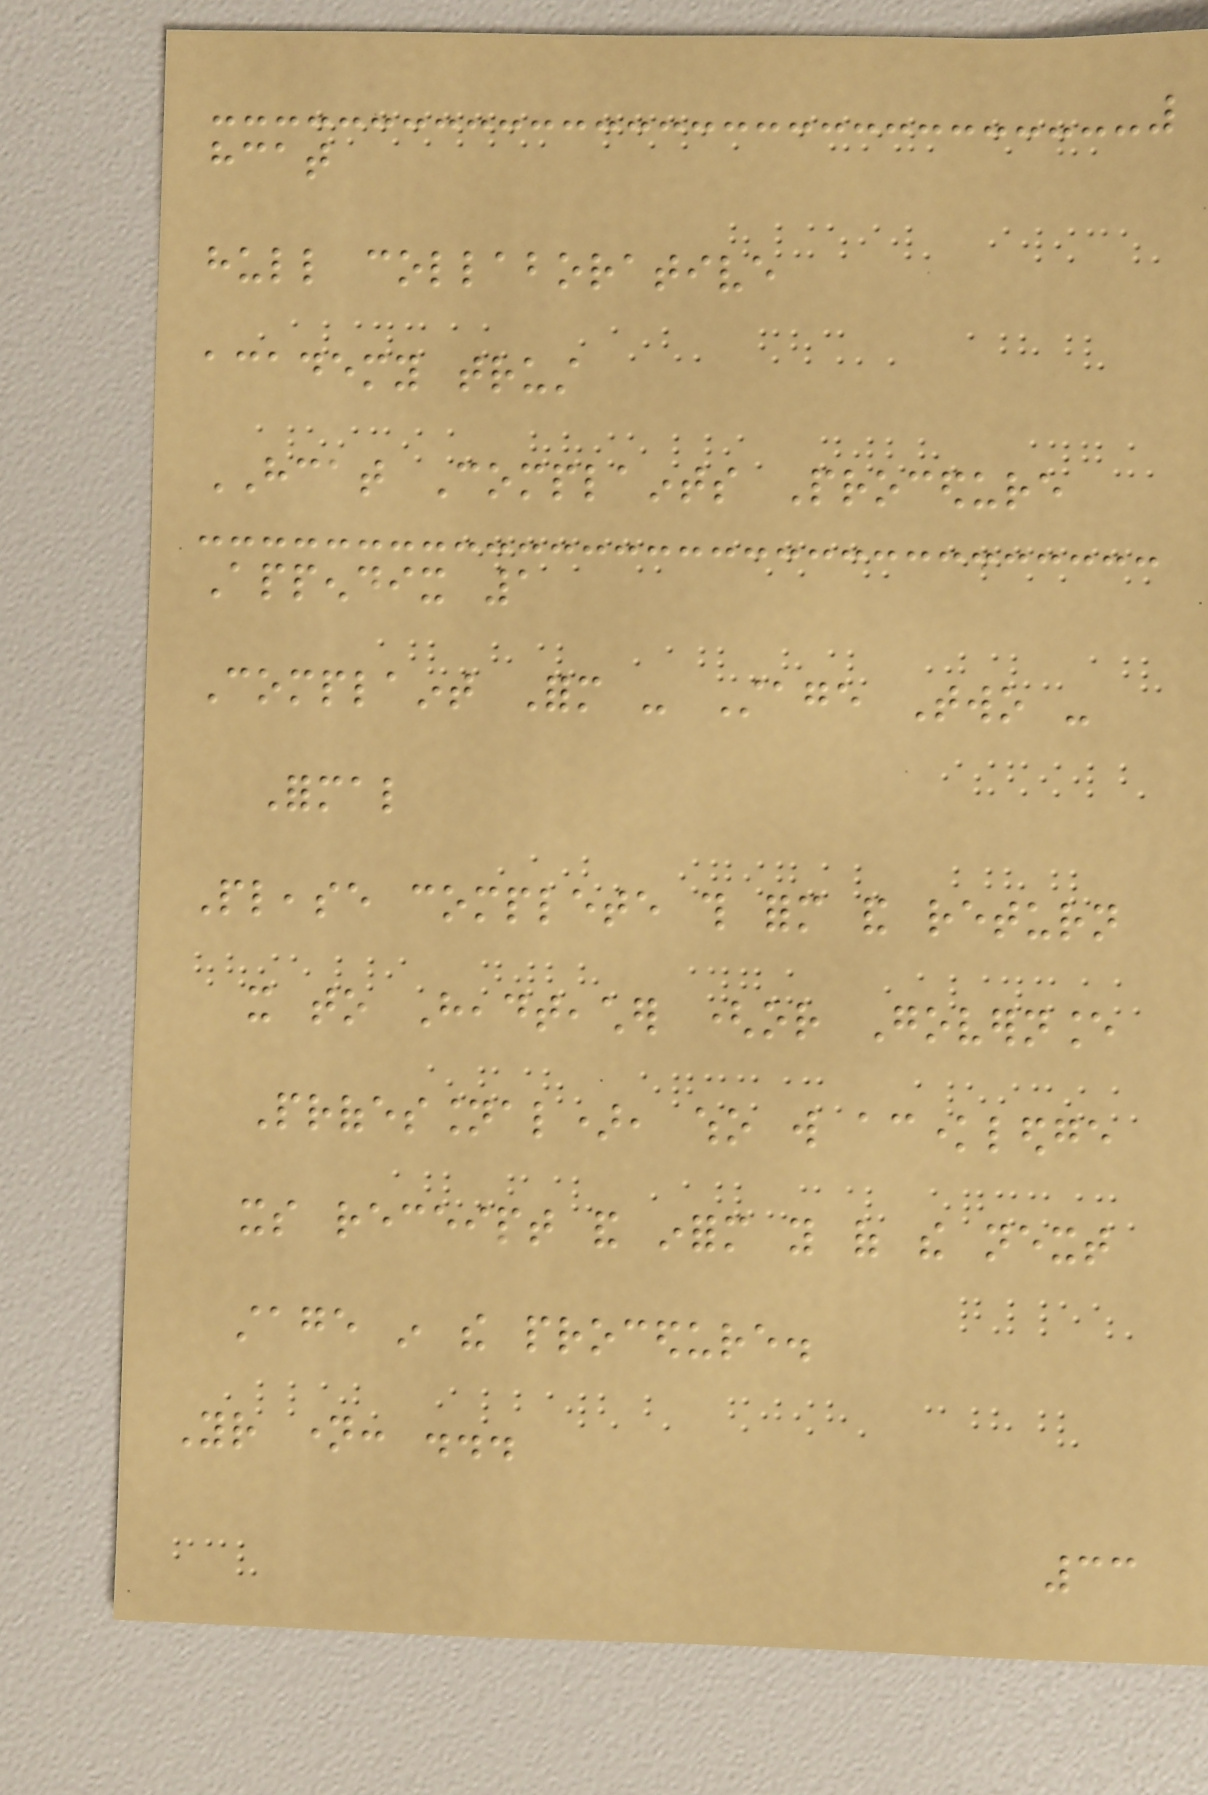hcat
hull collaborative
academy trust
HCAT Complaints Procedure
Appendix 1
Complaint Form - Stage Two -
Formal
Please complete this form and return
it to Headteacher (or Governance
Professional), who will acknowledge
its receipt and inform you of the next
stage in the procedure.
Your name: ...
33
